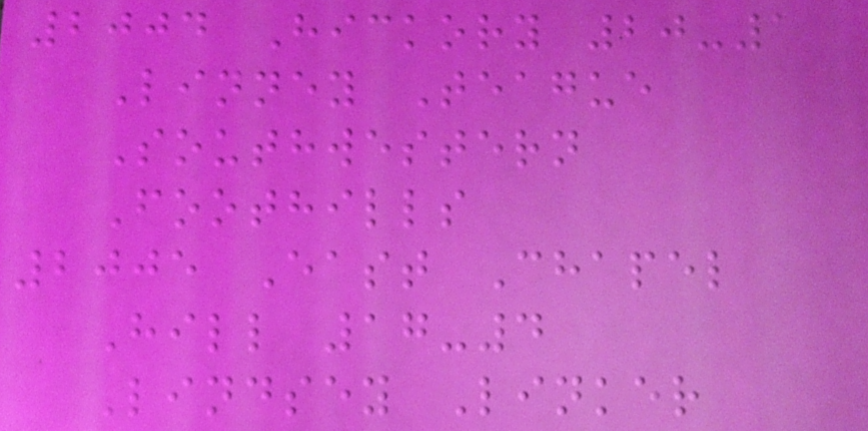2004 Hickory 20-1
Linney Teague
Southwestern
Foothills
2005 East Chapel
Hill 17-4
Lindsey Linker
